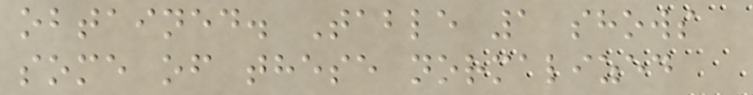obtained. Table 1 shows
some of these normalized
